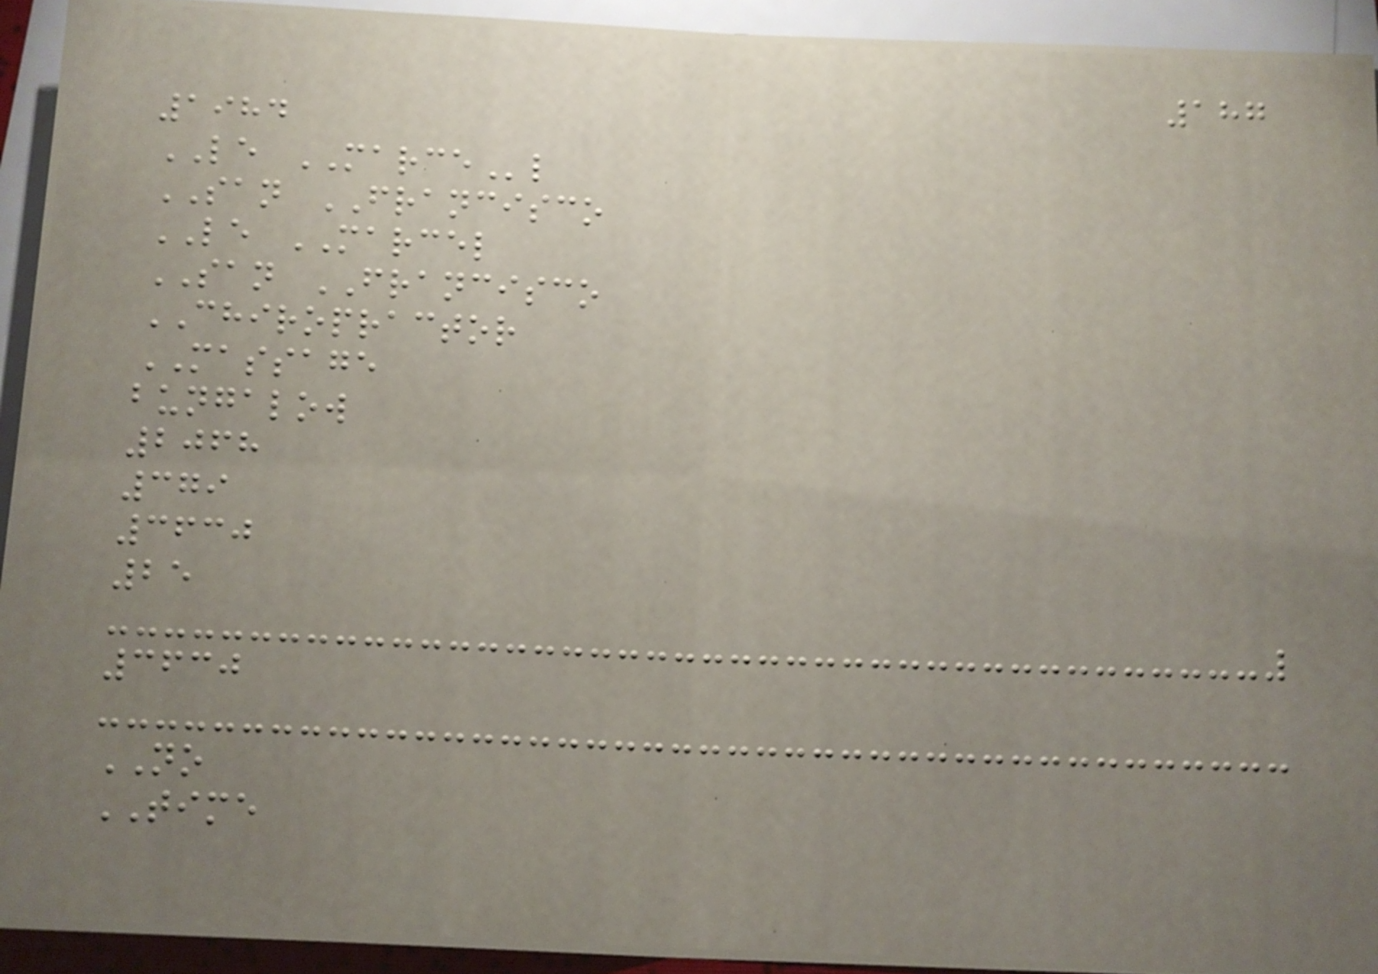187
1984
LE MARCEl
SAN FRANCISCO
LE MARCEL
SAN FRANCISCO
CHIROPRACTOR
MASSAGE
bungalow
2068
379
3630
25
3630
NO
TIME
